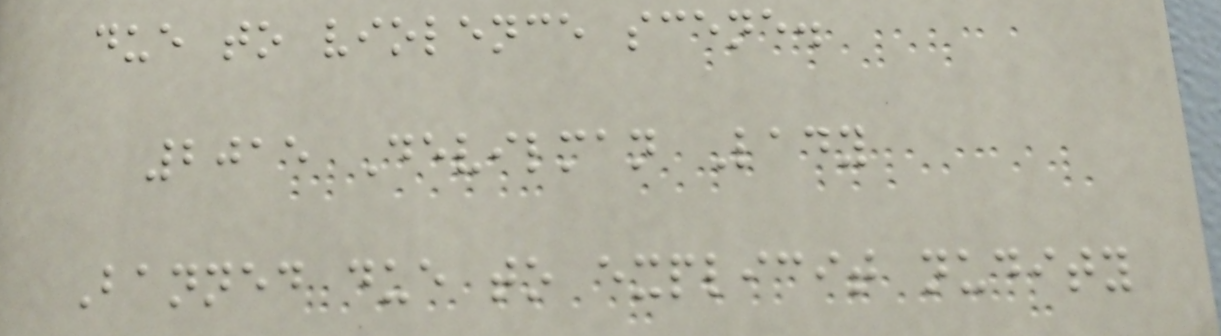due to violence scene.
2015 Devilman Lady
Banned due to explicit nudity
